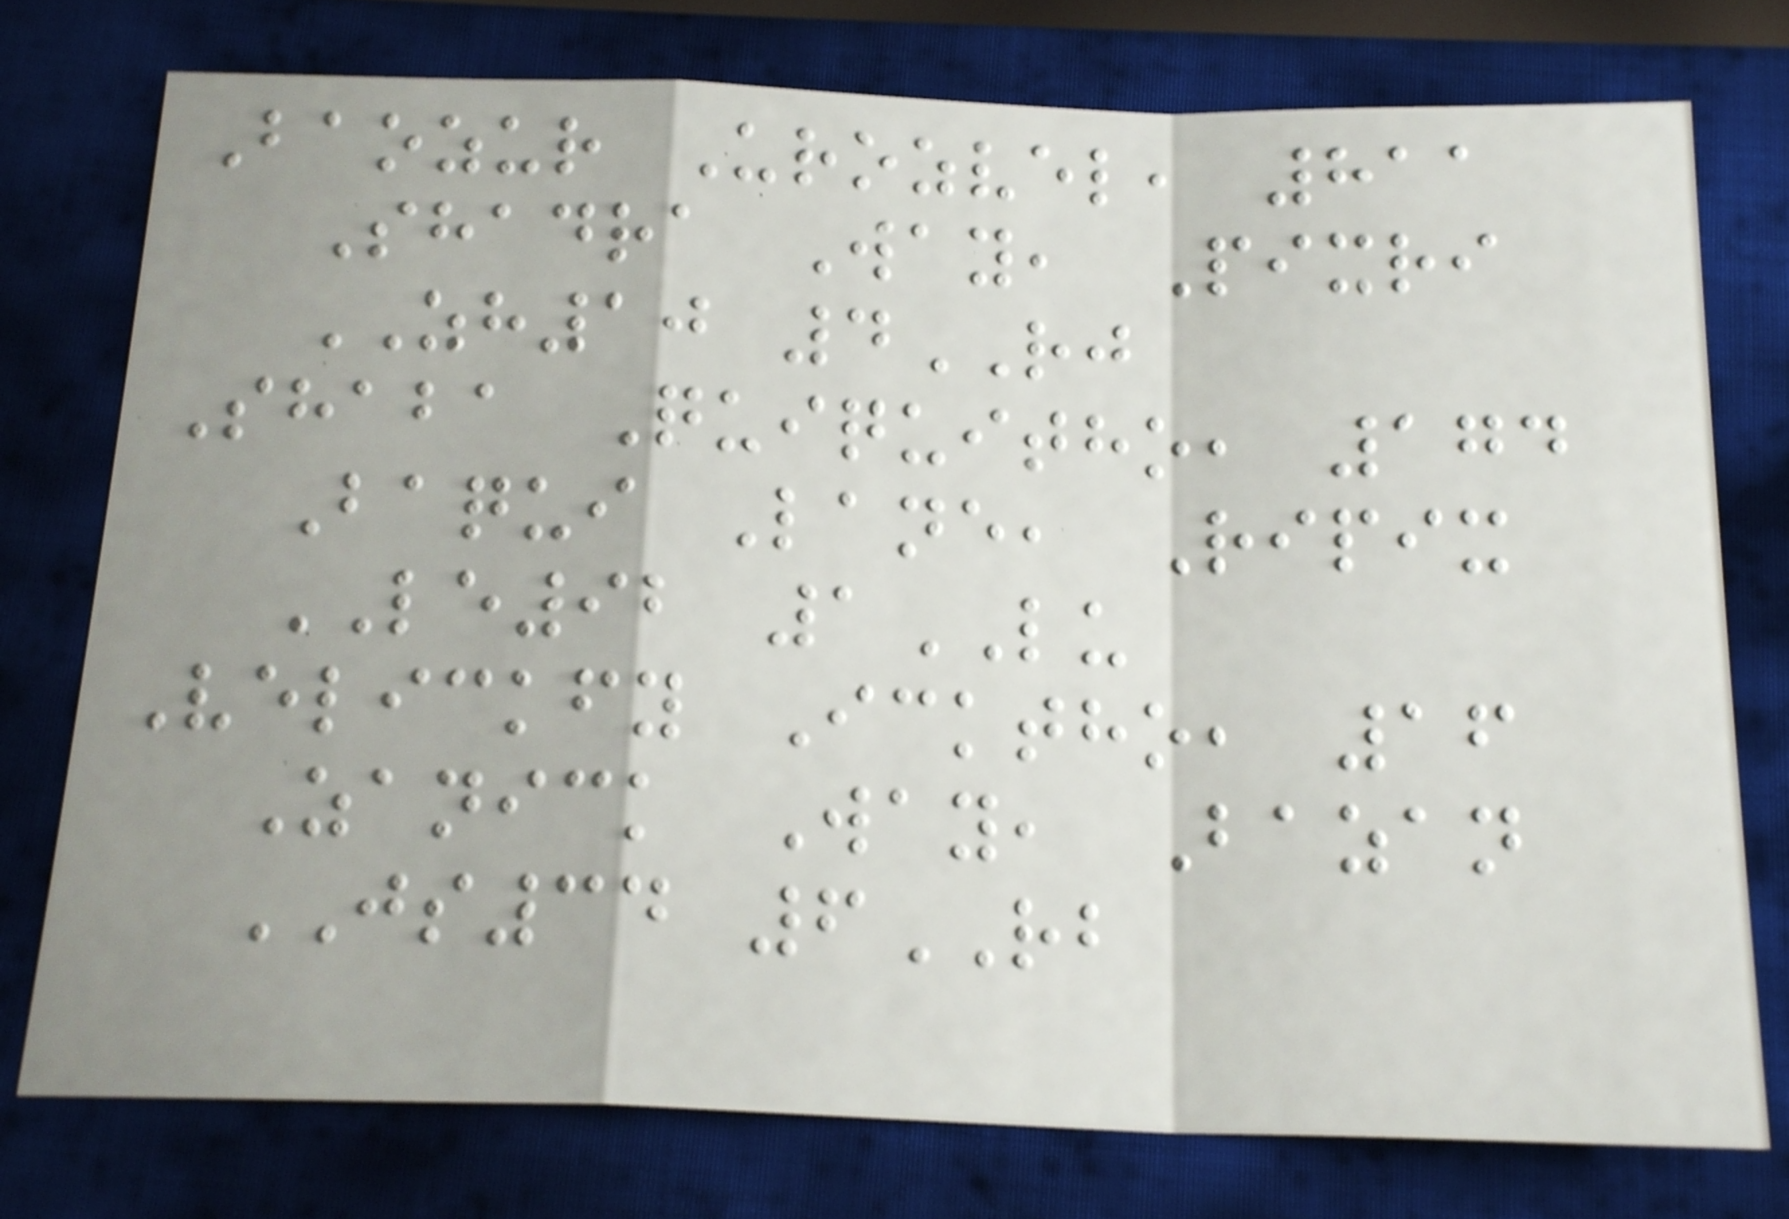Baozur Urozvel, 811
Shadra Way, Pixri
ZH10 4RJ
Shaba Quiquitho, 174
Baqui Lane, Ripix
LE92 1LU
Velickfy Icktho, 16
Zanick Way, Bazan
JS34 6RB
